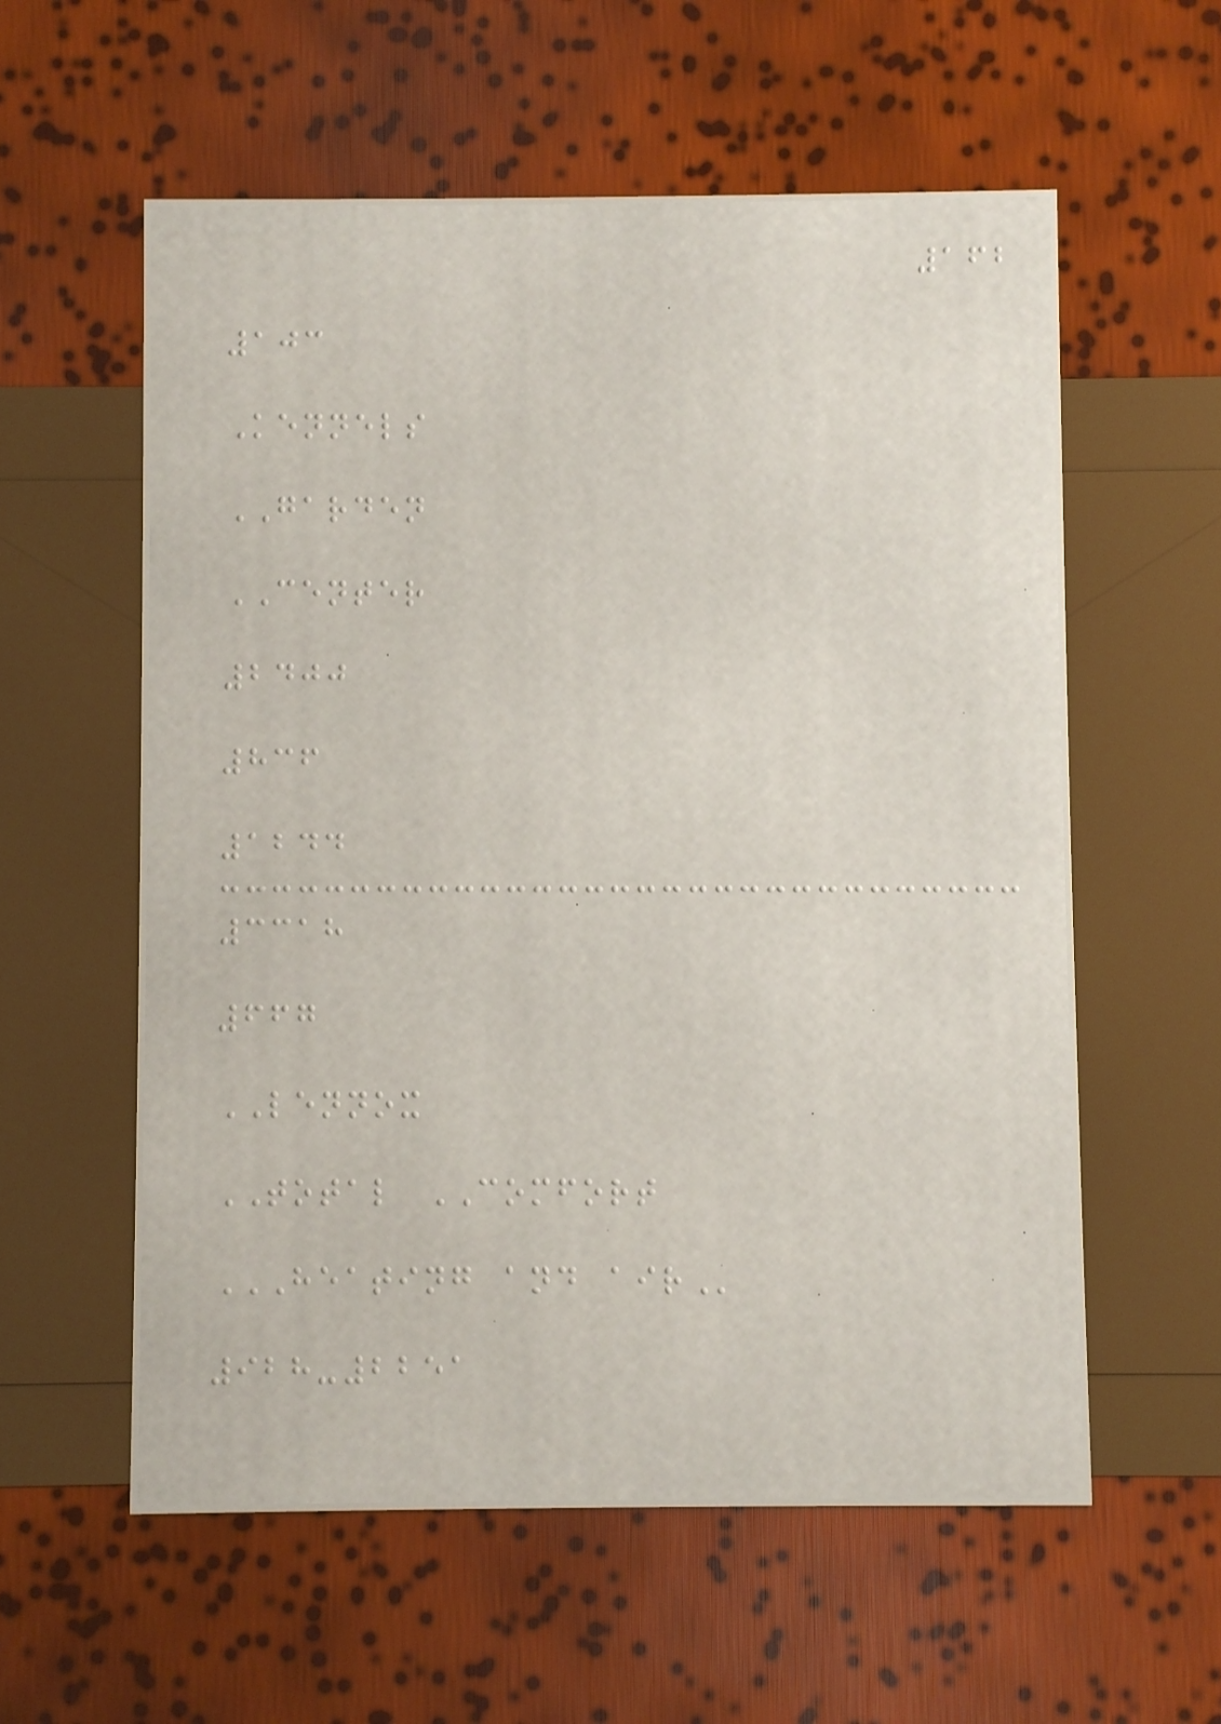162
103
Kennels
GARDEN
CENTER
2400
836
1244
3318
667
LENNOX
TOTAL COMFORT
HEATING AND AIR
928-2251
